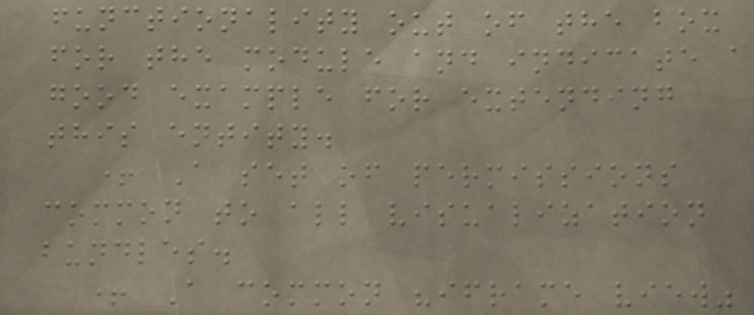functionality out of the box
for the module and indicate a
good example for extending
this entity.
+ A set of permissions
common to all visualization
bundles.
+ A common "iframe view"
